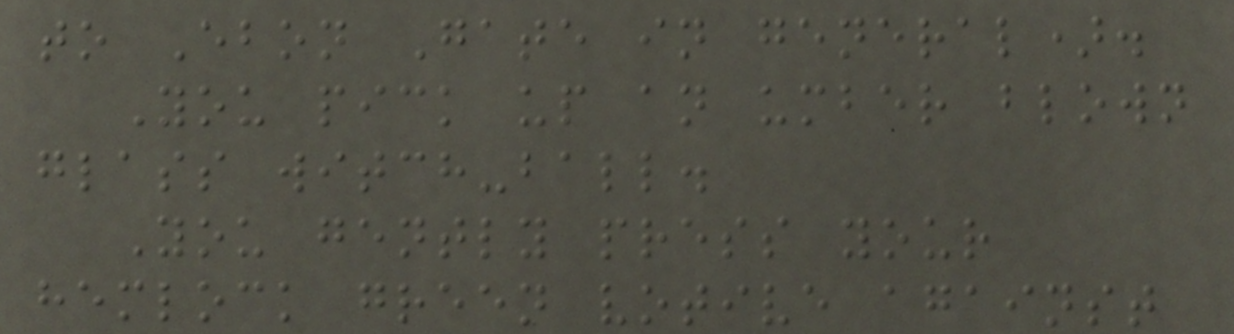to Ebon Gate in general).
You pick up an umber blown
glass witch-ball.
You gently press your
hemlock green votive against
